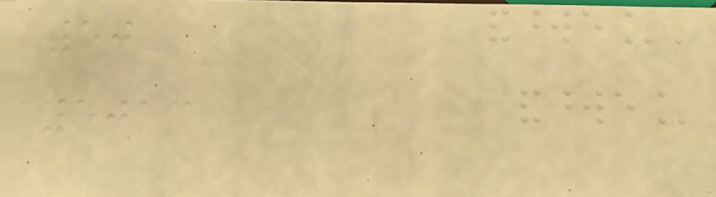50
5013
